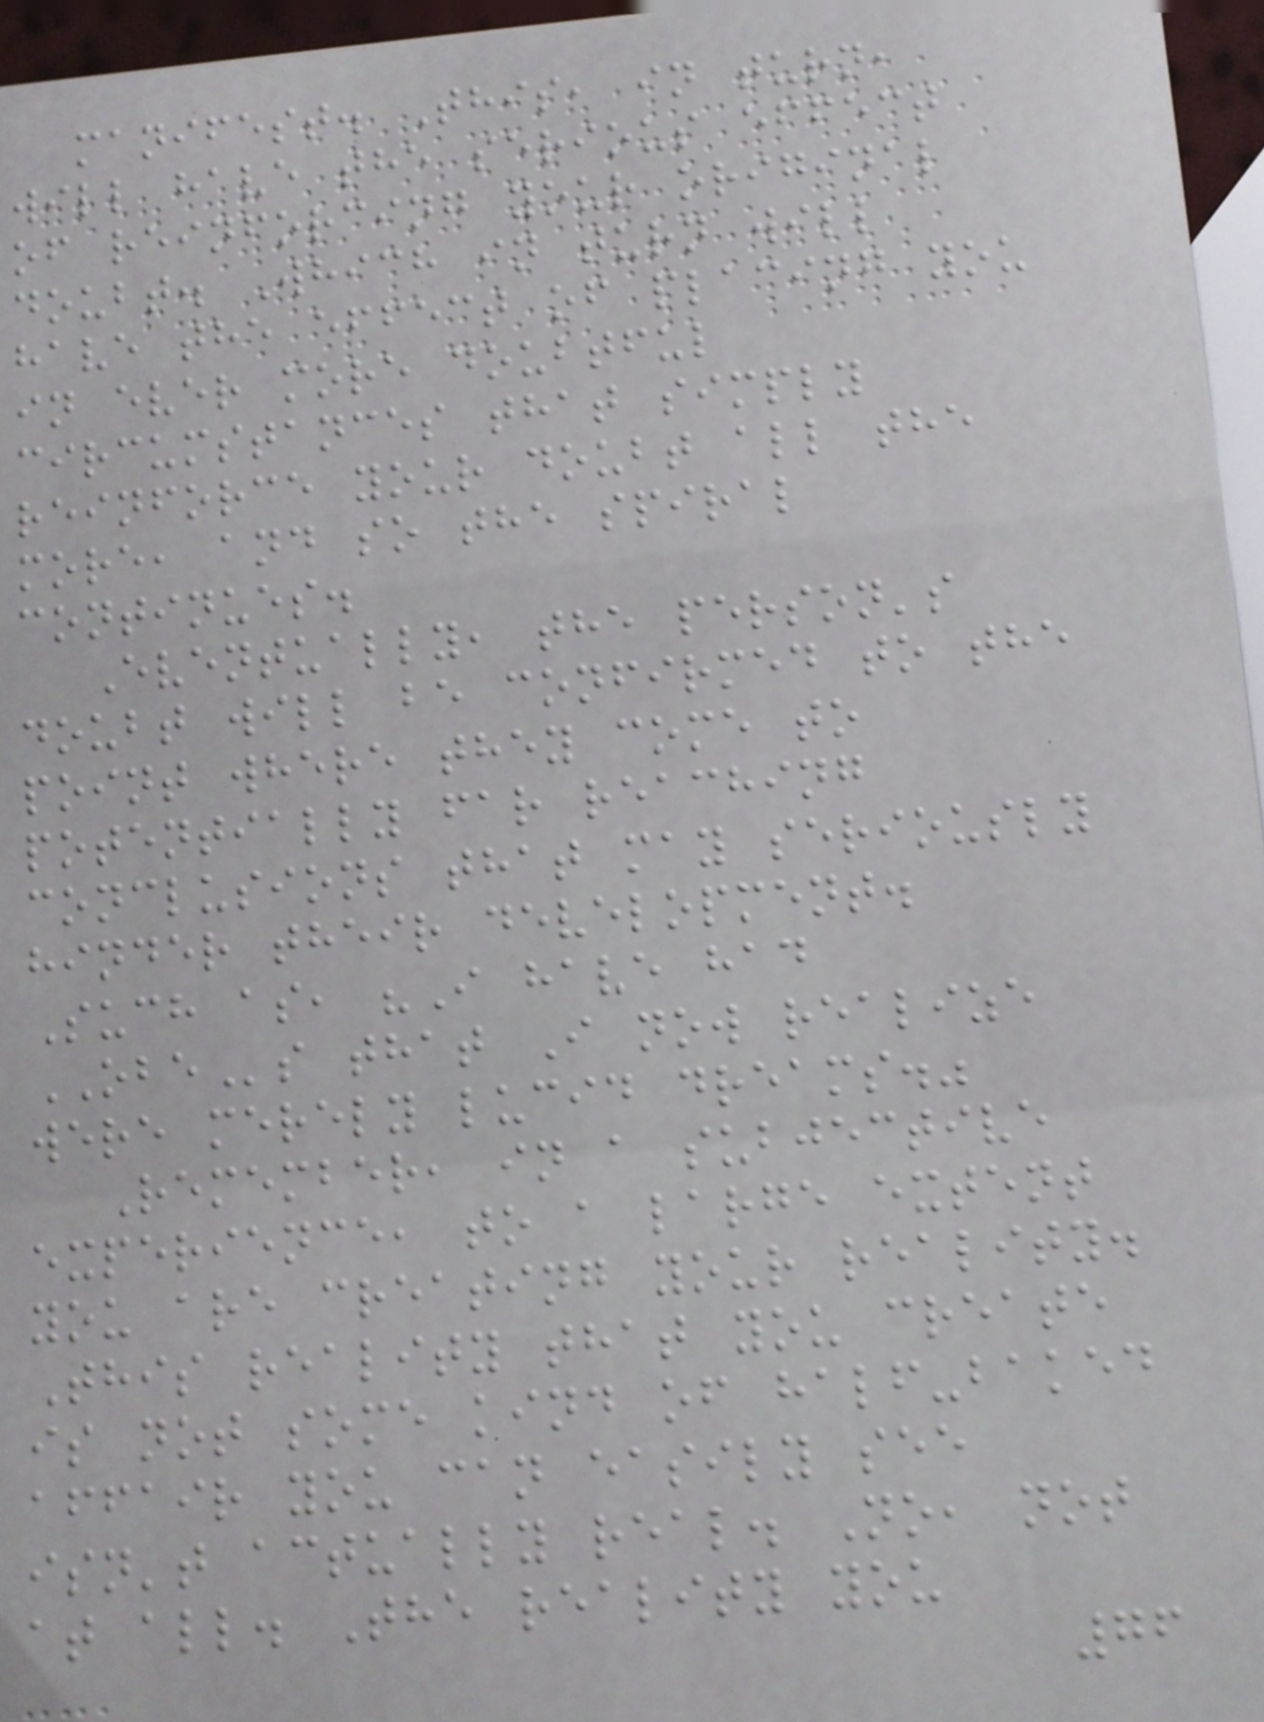manifest. This, in turn,
will have the serious effect
of reinforcing your original
doubt. Which in turn will
have the effect of placing you
in ever more doubtful
circumstances that simply
reinforce your doubt all the
more, and so the spiral
continues.
Eventually, the person's
doubt will be confirmed to the
point where they come to
potentially far reaching
conclusions that may seriously
hinder their development.
Such as, "I have had
OBEs that I now realize
were merely lucid dreams."
Remember, in a subjective
experience, to a large extent
you are creating your reality.
This reality that you create
is not some kind of half-baked
affair you can easily see
isn't actually real. No, not
at all. The reality you
76
